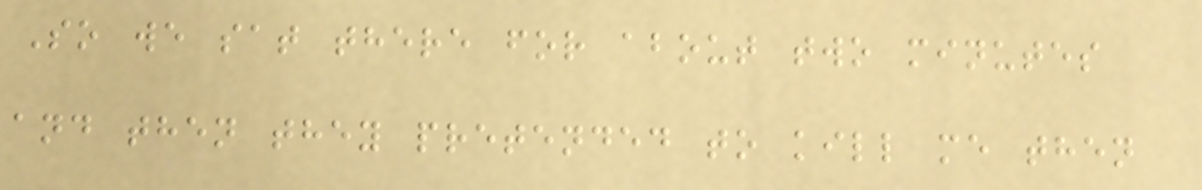So we sat there for about two minutes
and then they pretended to kill me then
